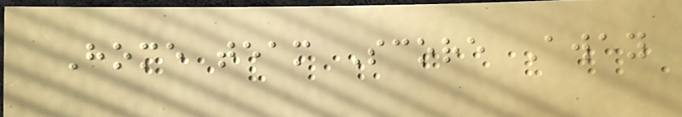Home team Score Away
